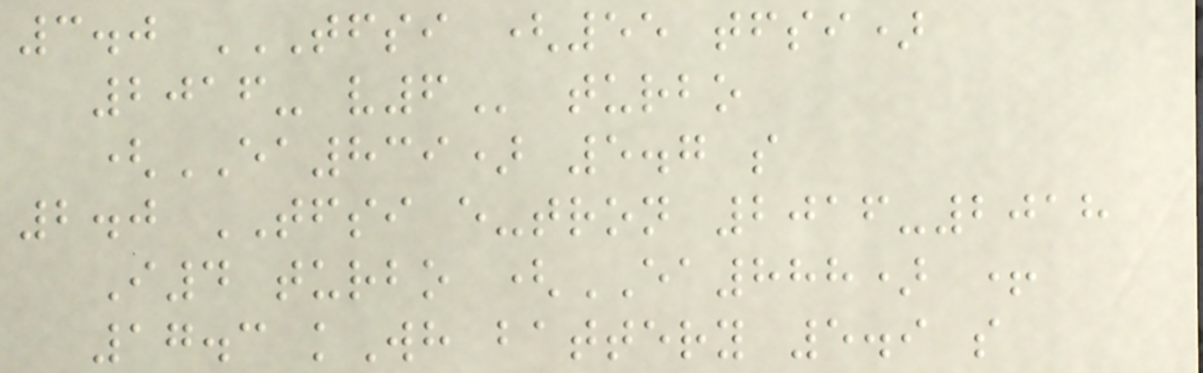3.0 TFSI (55 TFSI)
2016- V6 turbo
(EA839) 5.7 s
2.0 TFSI e-tron 2016-2018
I4 turbo (EA888) +
17.3 kWh battery 5.9 s
